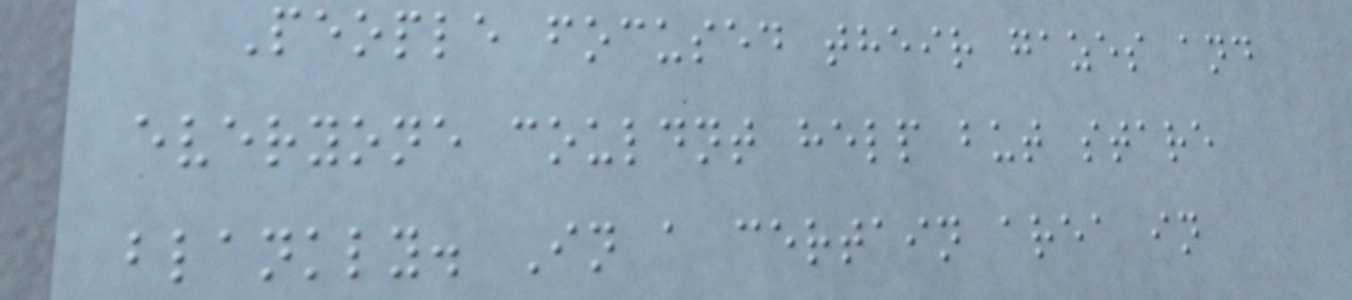People focused their gazes and
everyone couldnt help but stare
blankly. In a certain area in
